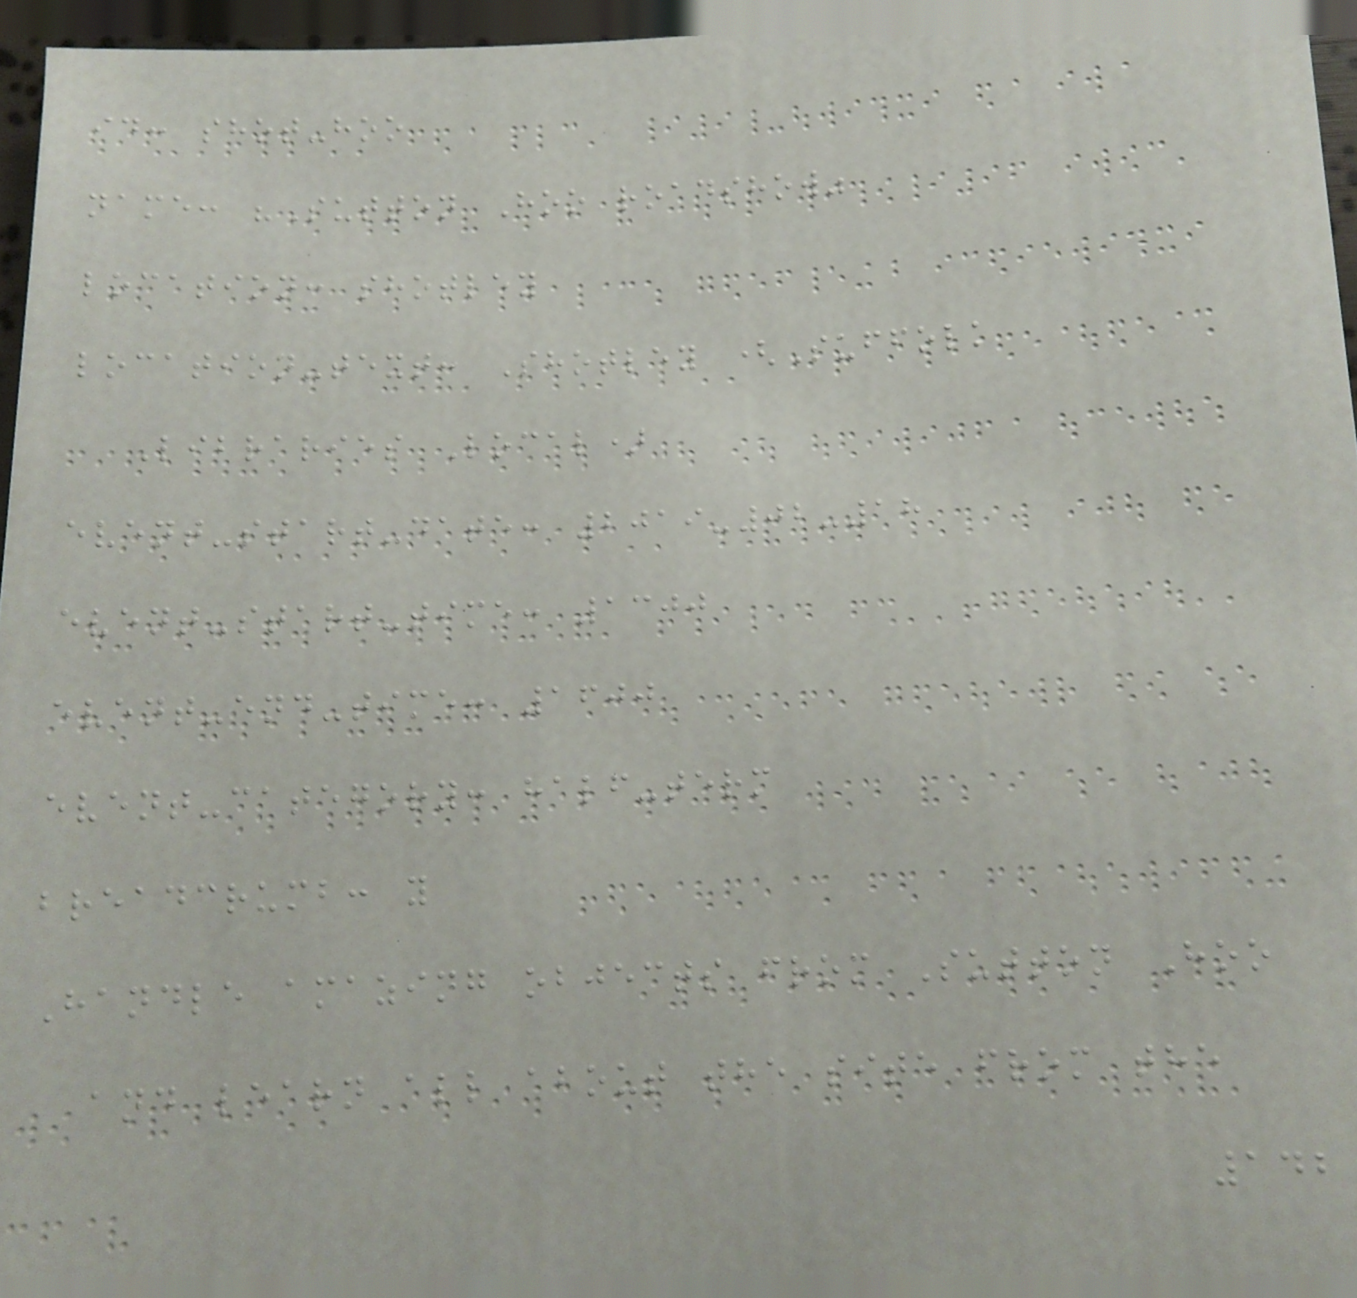id: shot-hoo
name: "Sutton Hoo roadshow"
location: shotley
location-text: Shotley (Suffolk
Libraries Local)
event-start-date: 2019-02-18
event-start-time: 1300
event-end-time: 1600
event-category: half-term
breadcrumb: y
Handle amazing objects from Sutton Hoo
and learn all about the site from the
142
